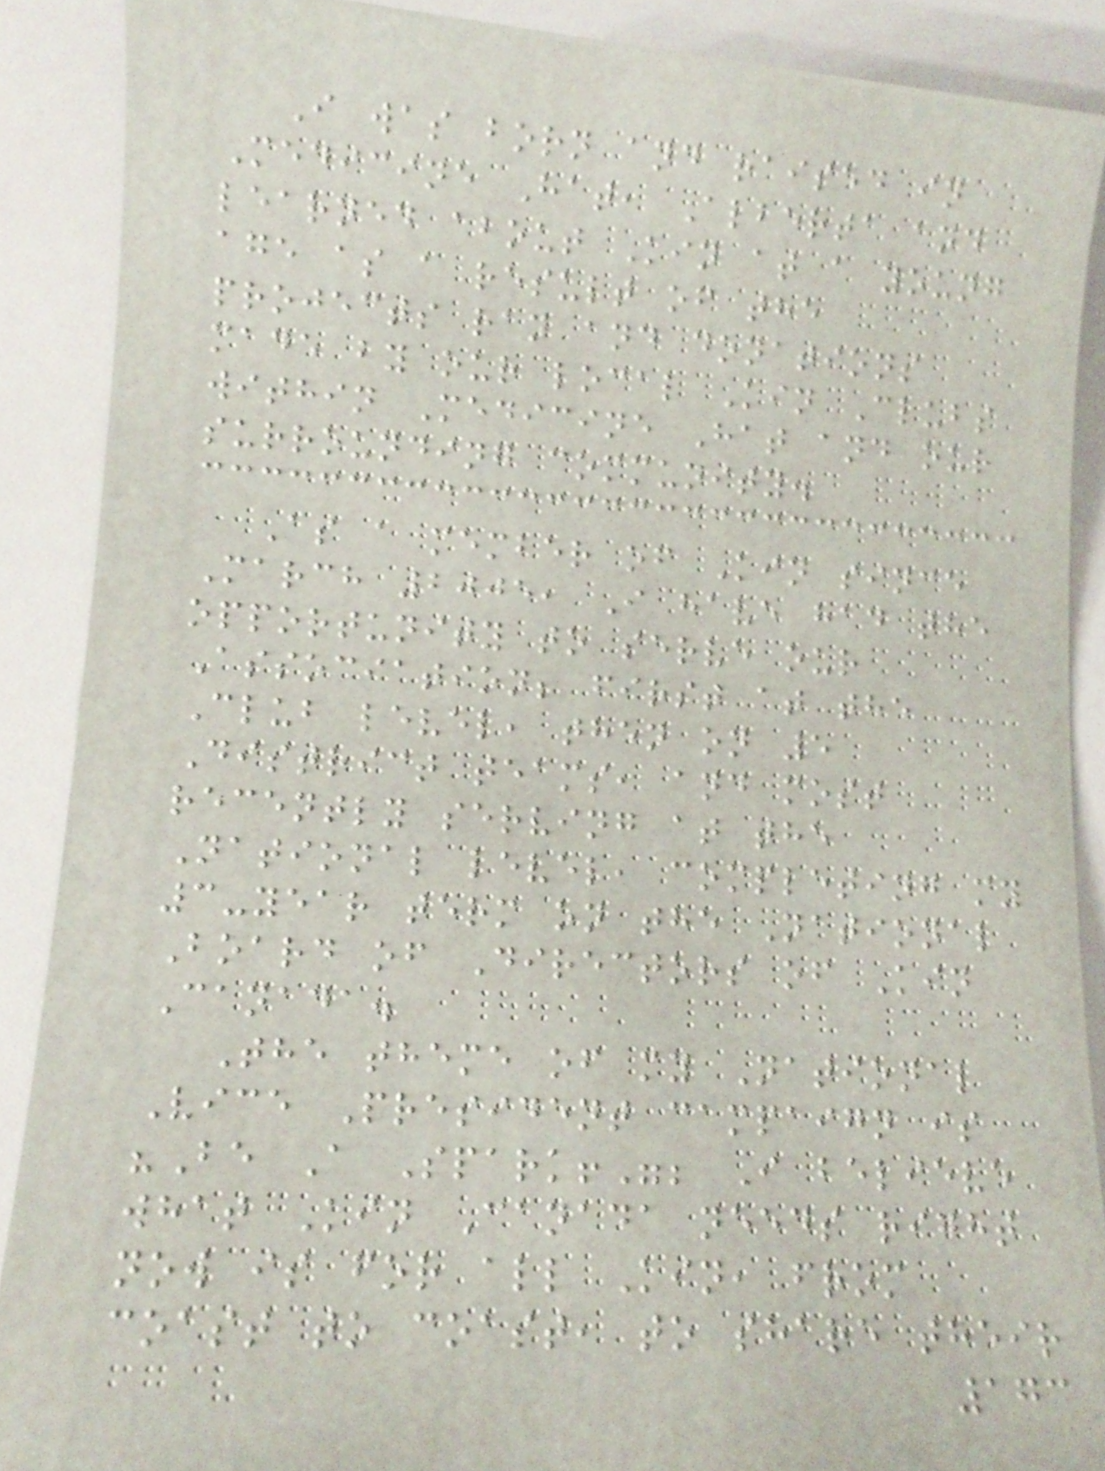I was born and raised in
Medicine Hat, Alberta and
learned about Kin at a young
age as a result of the
projects ran and donations
made by our local Kin Clubs
within Medicine Hat and our
surrounding community.
As a member of Kin since
March 2005, I have had the
opportunity to serve our
Association; first at the
Club level, then on 5
District teams, and most
recently serving at the
National level, completing my
3-year term on the National
Board of Directors of Kin
Canada.
The theme of my National
Vice President campaign is
"Be A Spark!"; I believe
what Kin Canada needs right
now is for all Kin, from
coast to coast, to share their
173
